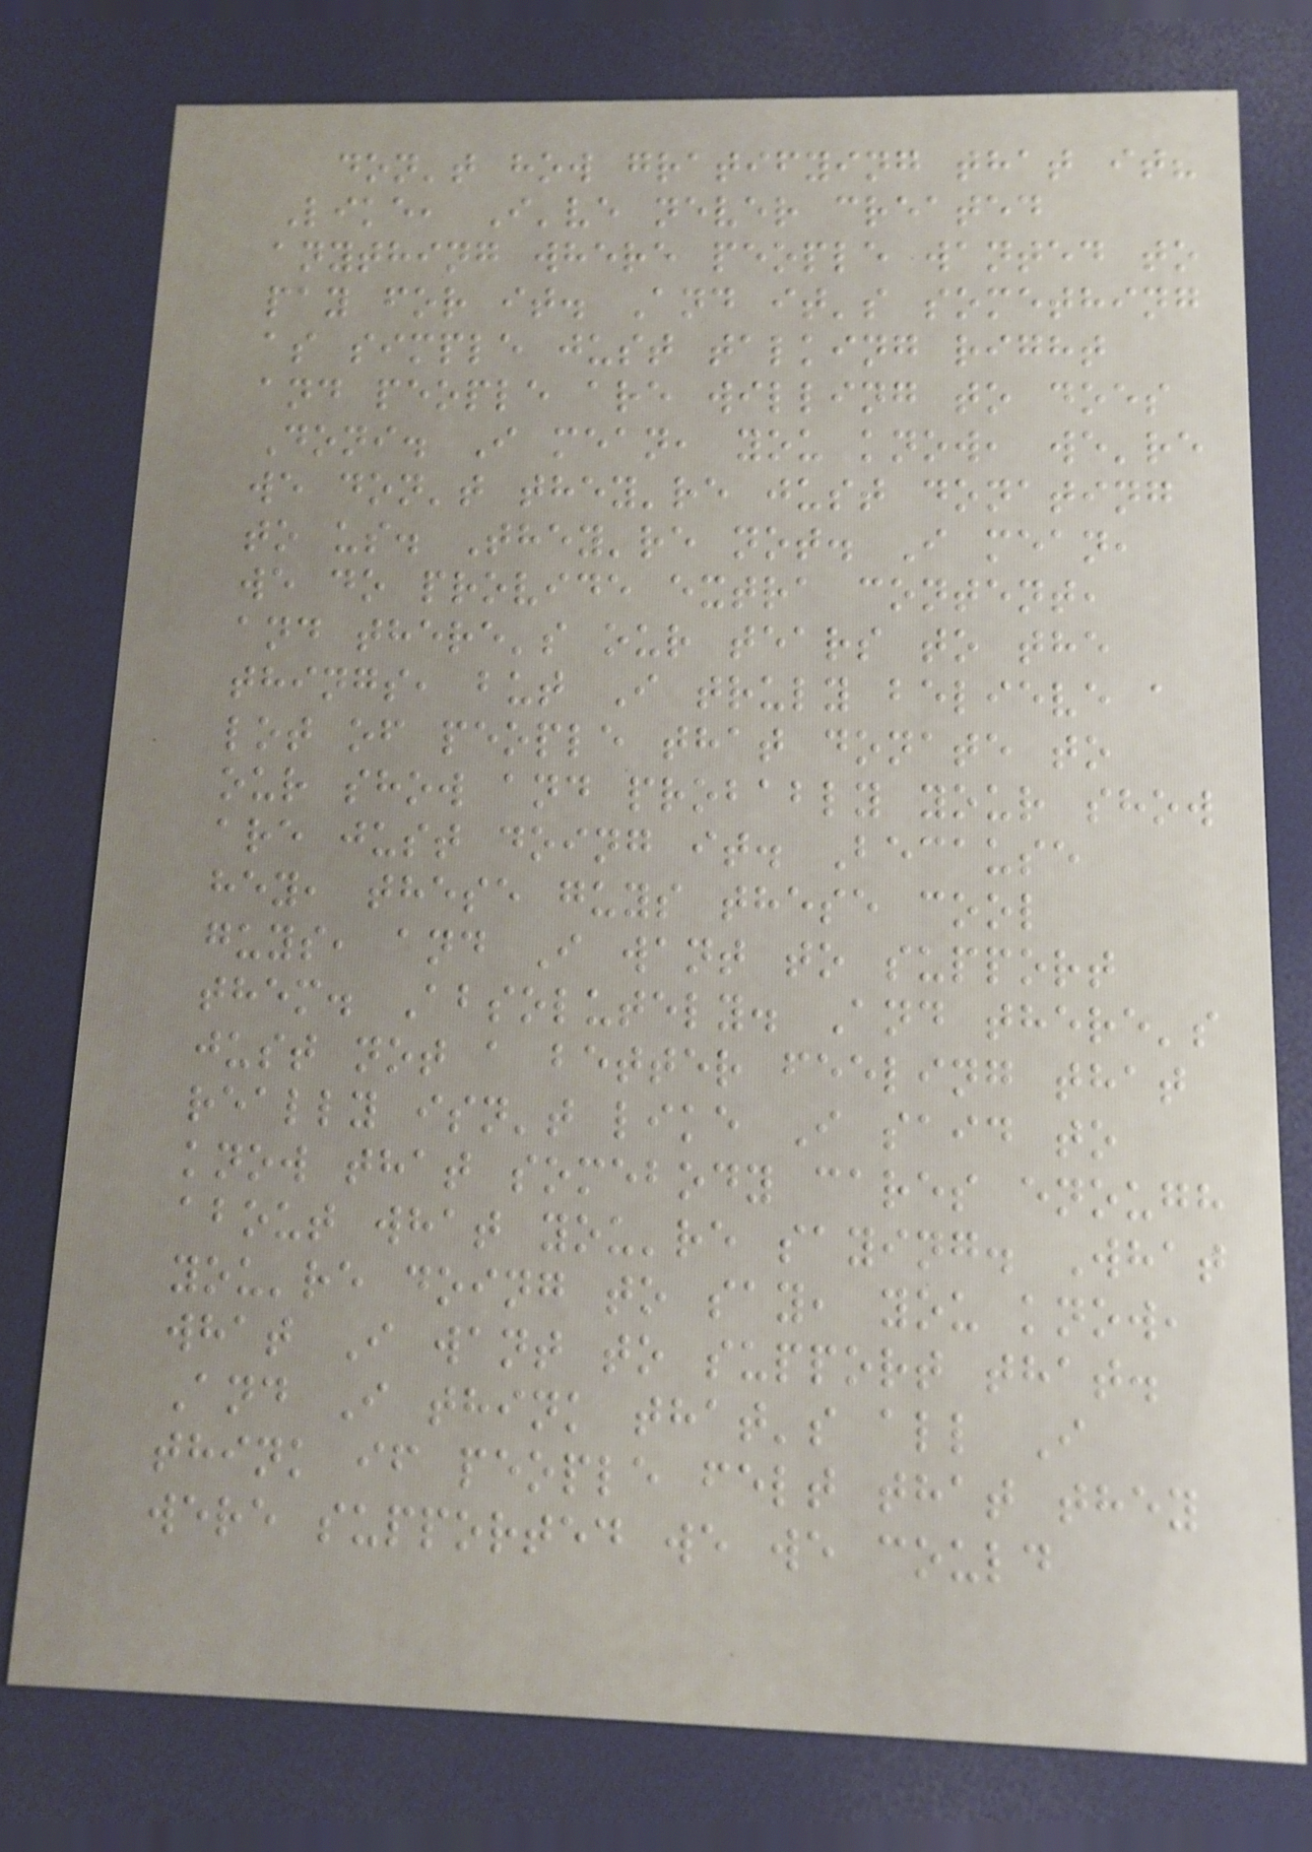don't how gratifying that it?
Like, I've never created
anything where people wanted to
pay for it. And it's something
as simple just talking right
and people are willing to does
Doni. I mean, you know, we're
we don't they're just donating
to us. They're not. I mean,
we do provide extra content,
and there's our tears to the
things, but I truly believe a
lot of people that donate to
our show and probably your show
are just doing it. Because
hey, these guys these cool
guys, and I want to support
them. Absolutely. And there's
just not a better feeling that
really isn't like I said to
know that somebody cares enough
about what you're saying. What
you're doing to say, you know,
what I want to support that.
And I think that's all I
think if people felt that they
were supported we we could
